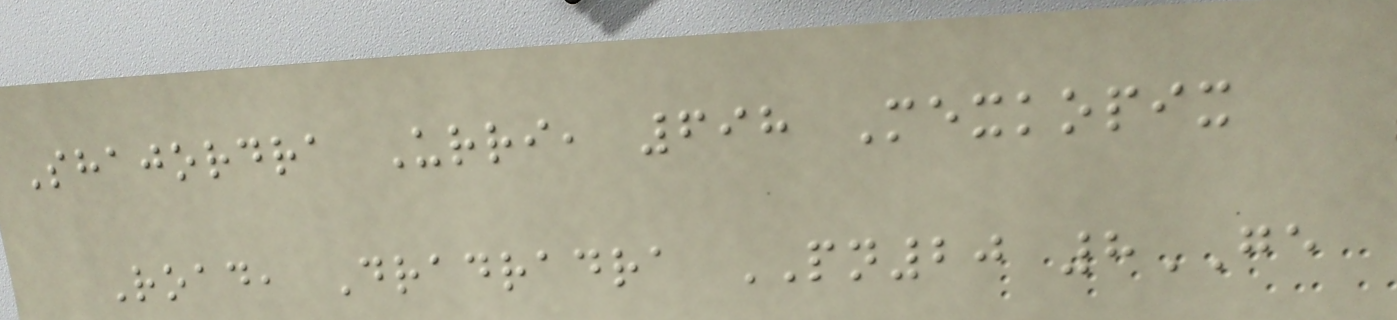Shajordra Urri, 698 Mexkopix
Road, Dradradra PN20 8GE
